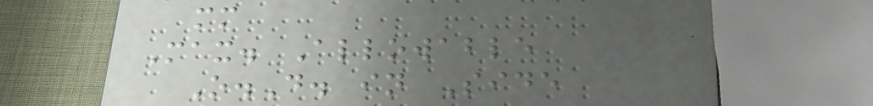mm
Max. Allowable
O.D. in Side
